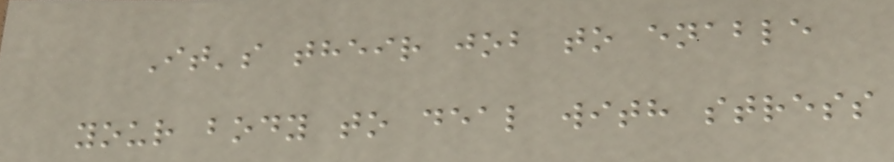It's their job to enable
your body to deal with stress
